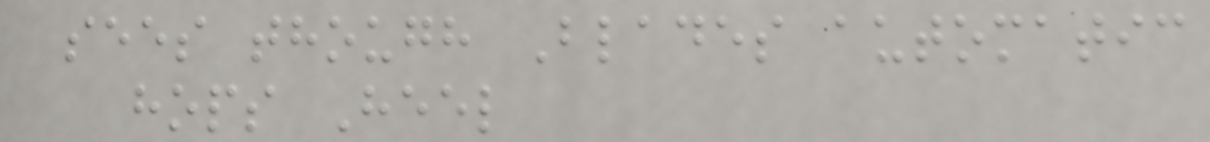sees though Blades automatic
hops Heel
